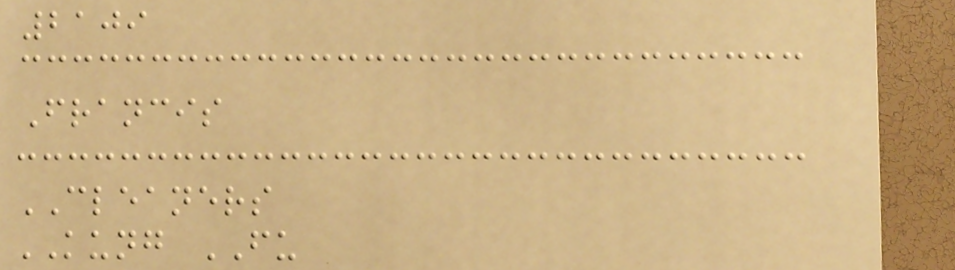2109
Francis
CLEANERS
KUNG FU
